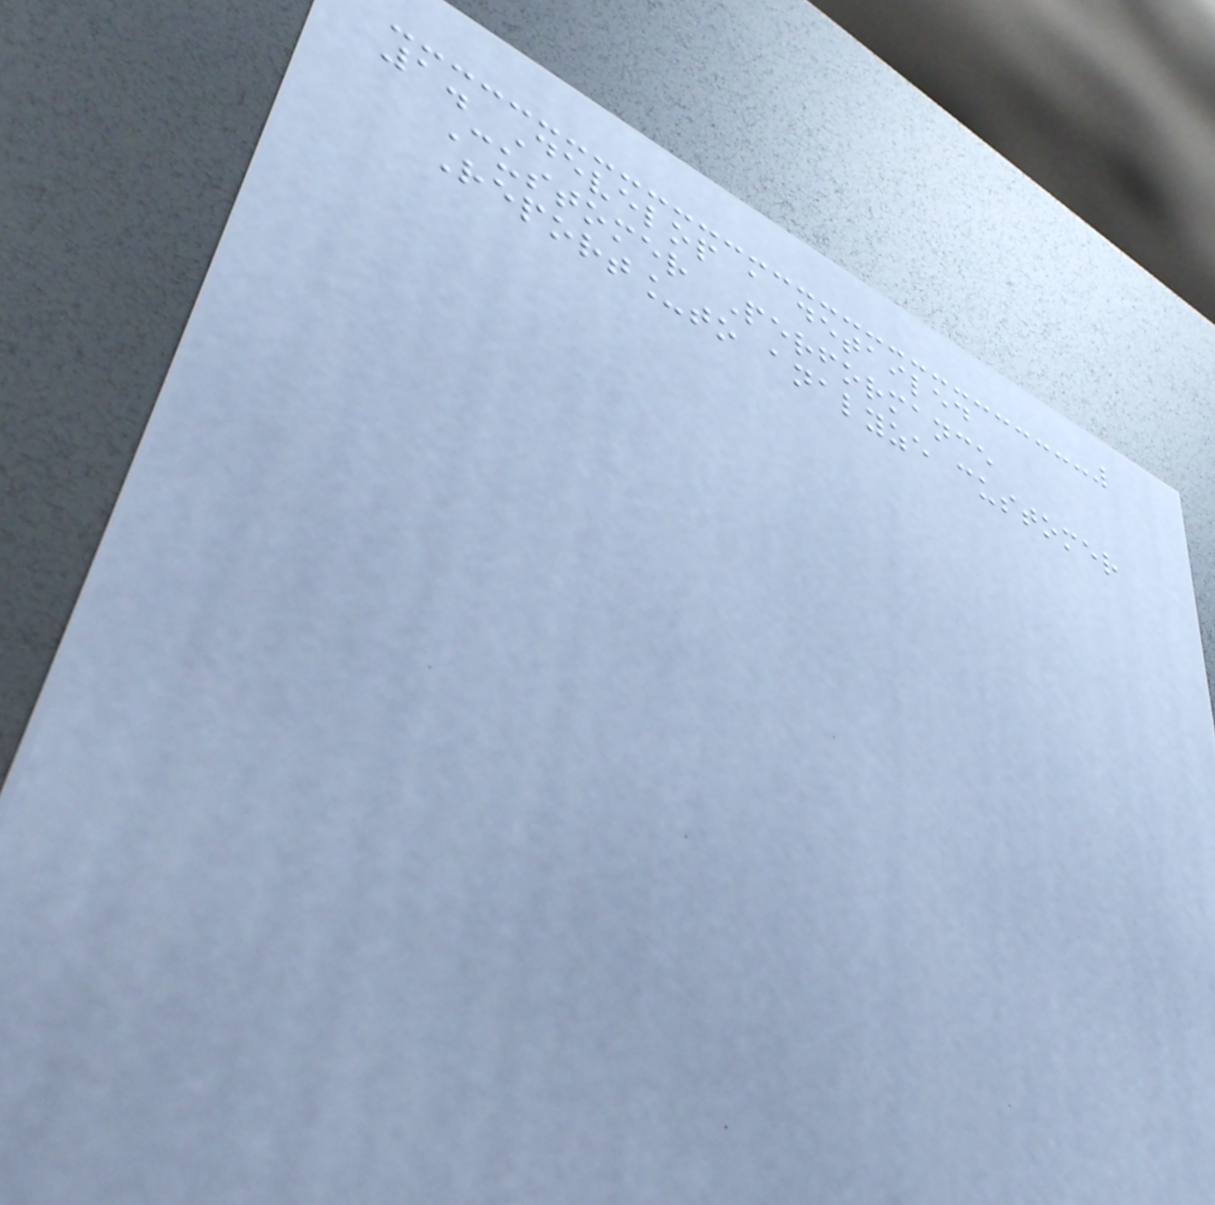1. Develop a detailed
Customer Performance
Report_to analyze customer
